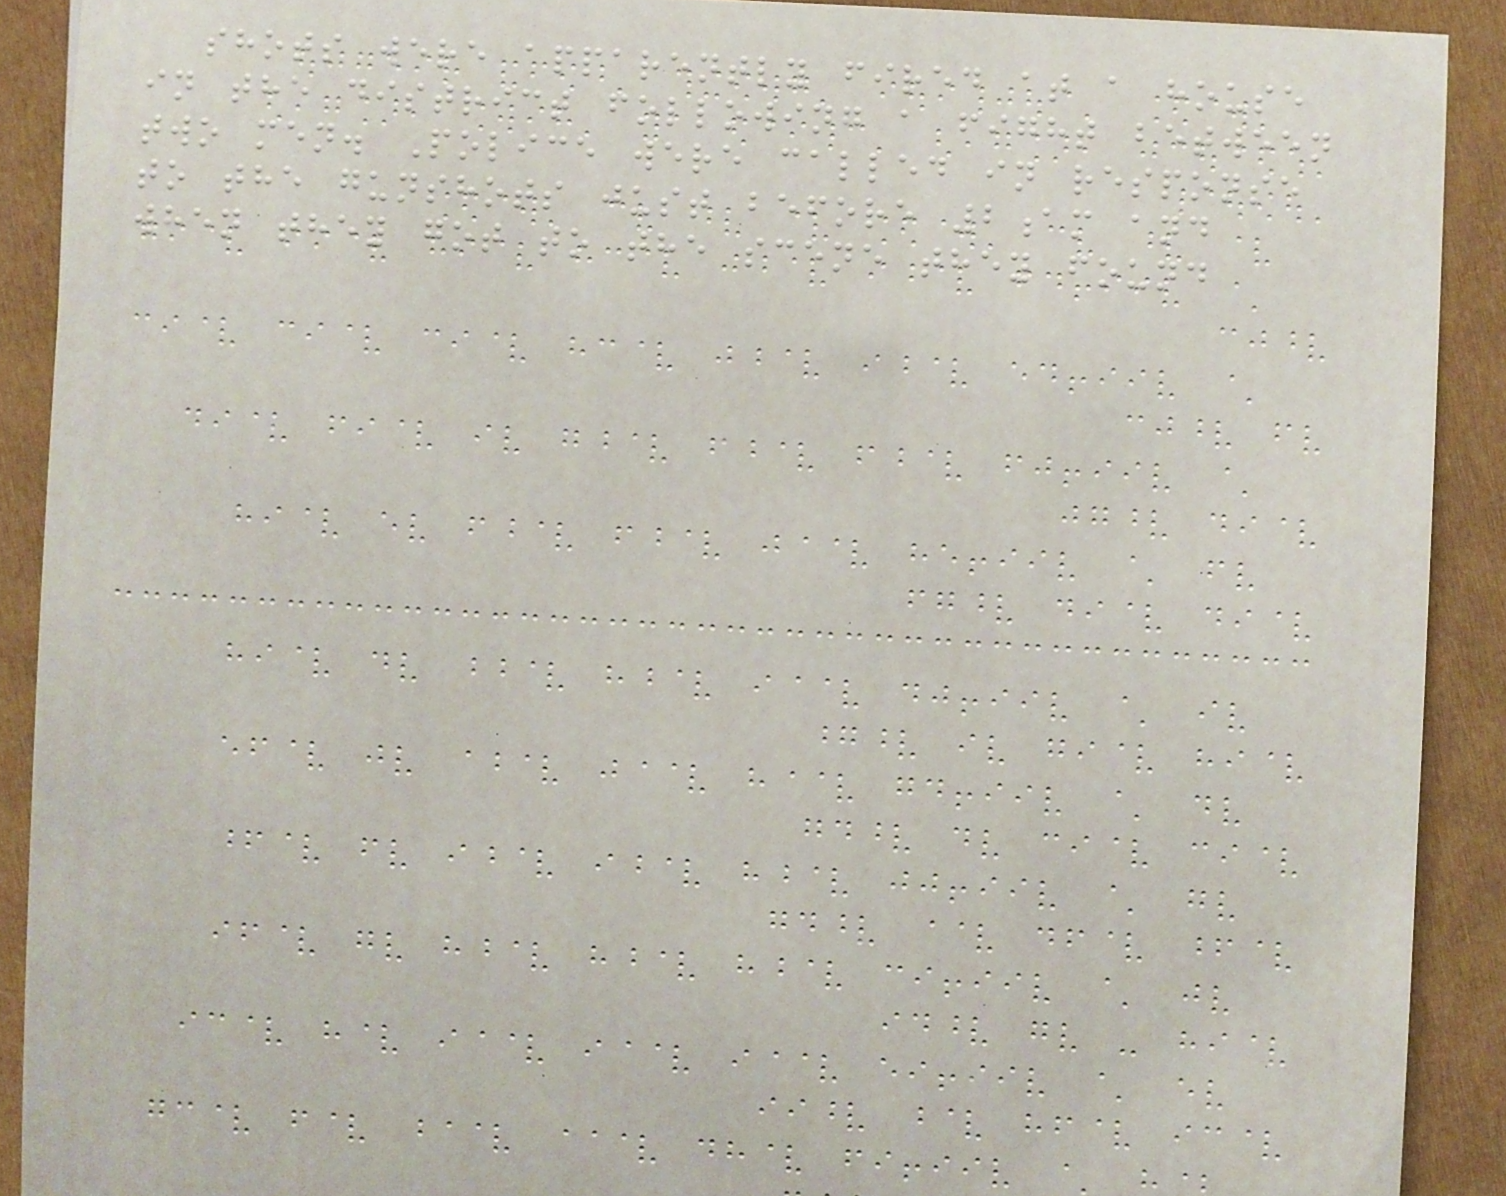shots were apparently fired at a house
in the district following a fight between
two men. Police were called in response
to the gunshots just before 2am and
when they got to the scene they found
